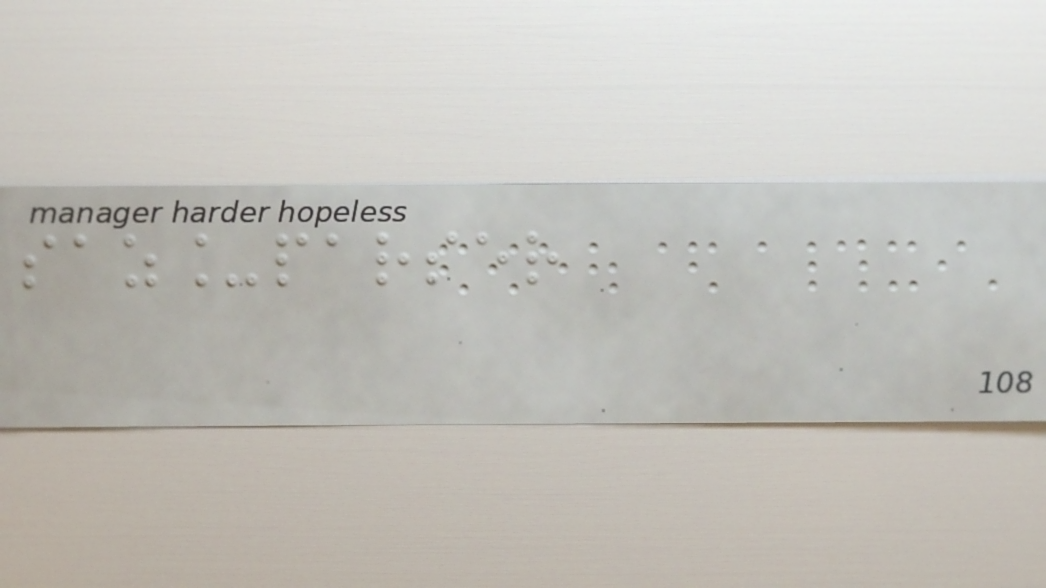saz_parser
